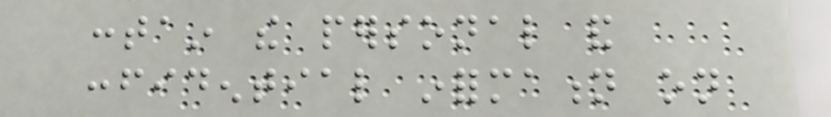contain the personal and
confidential information on
